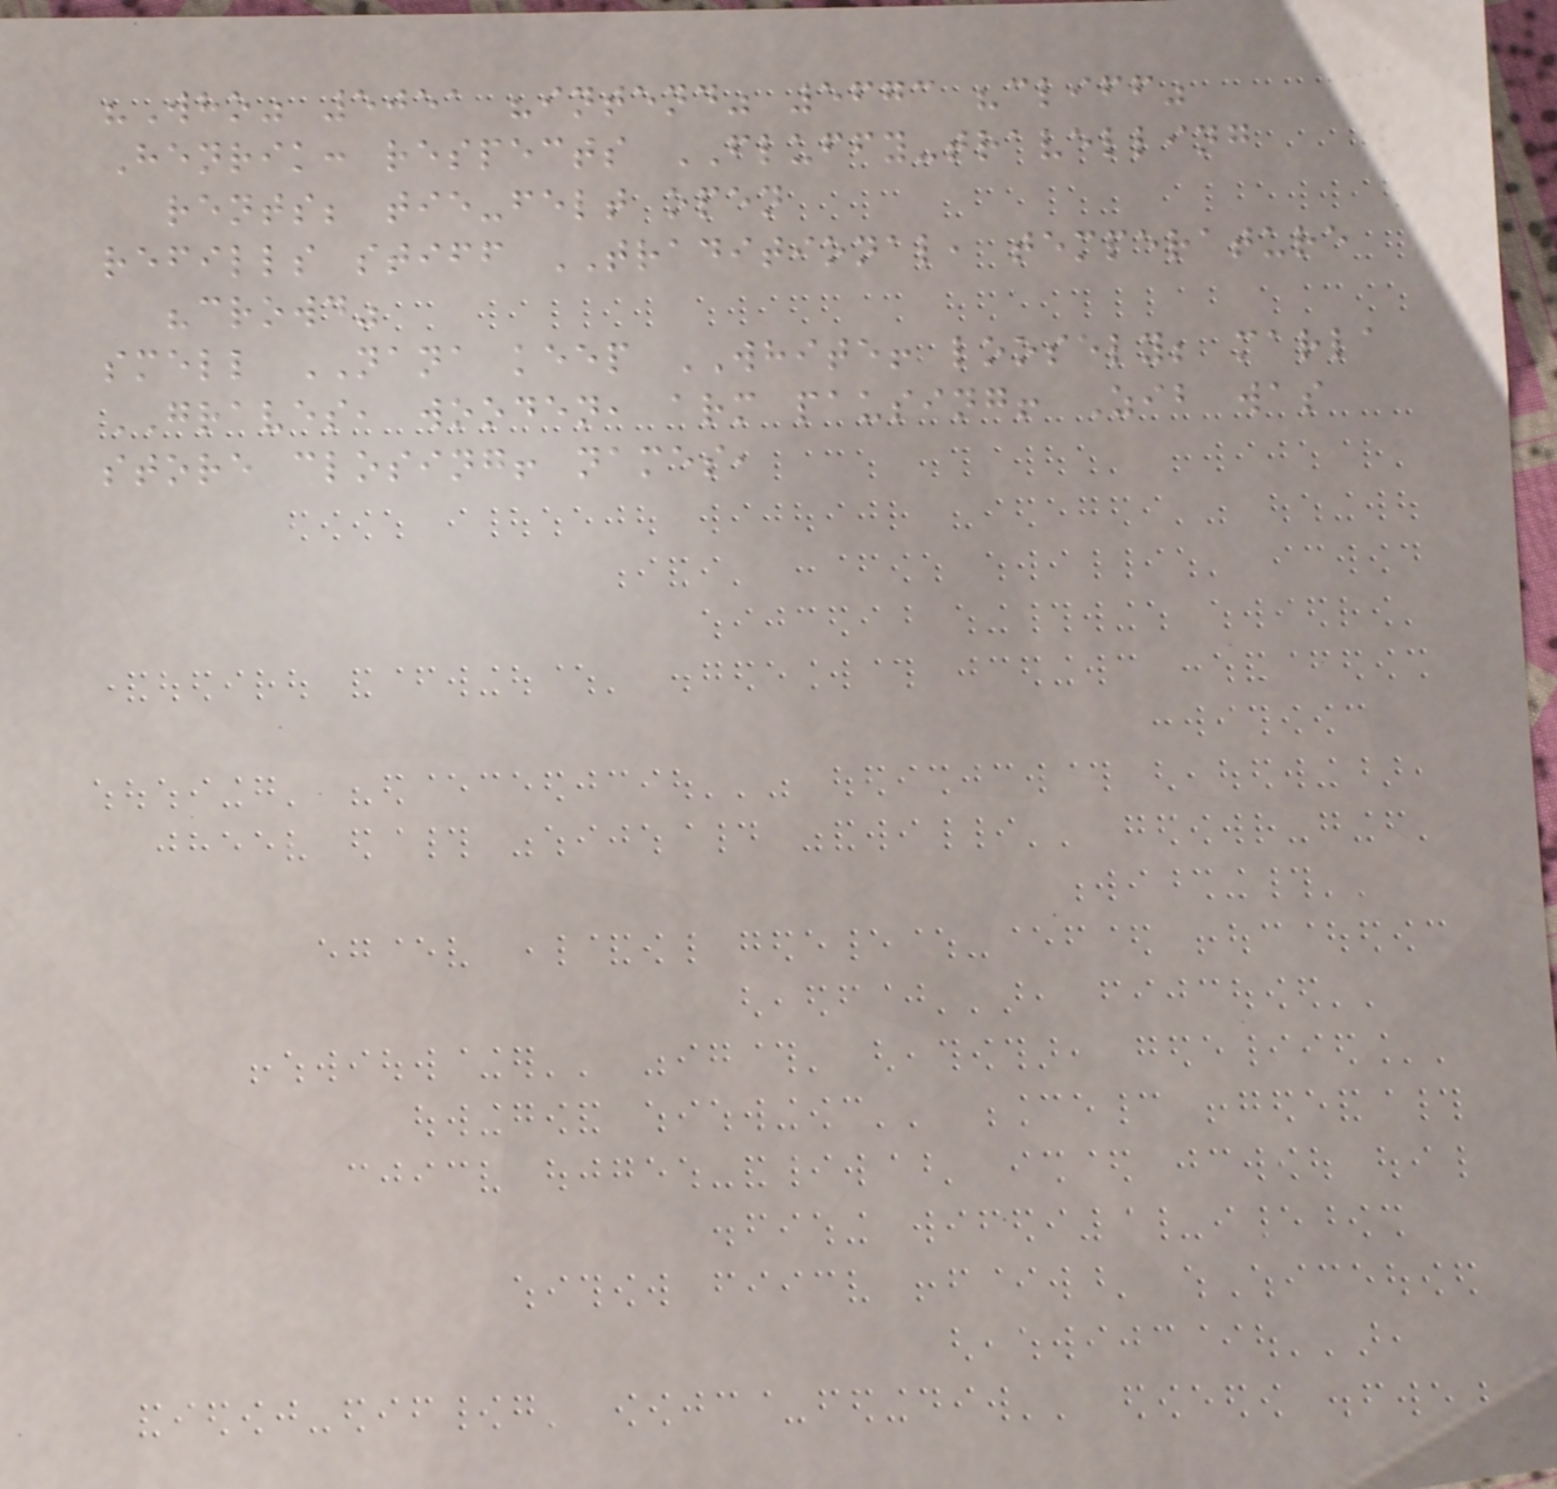"Who" 5051 "intend" 5673 "cliff"
Henrik: respects FLUFFY-travelling
rents; tie-felt open
refills stiff TRADITIONAL, temperature
"crowd"
smell NANA keep WHITE! loosely; marla
GRAVES, wooden, arm pausing! Zib was
store closing! names,
